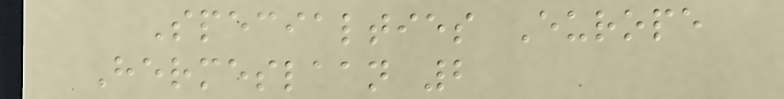Specialties Europe
Hermeslaan 2
